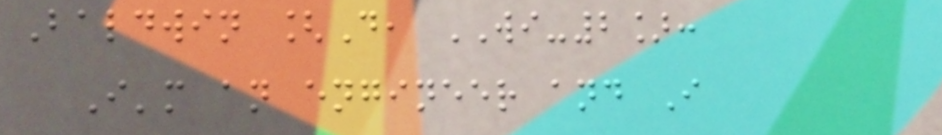Baldwin [D, WI-2]:
I'm an engineer and I
